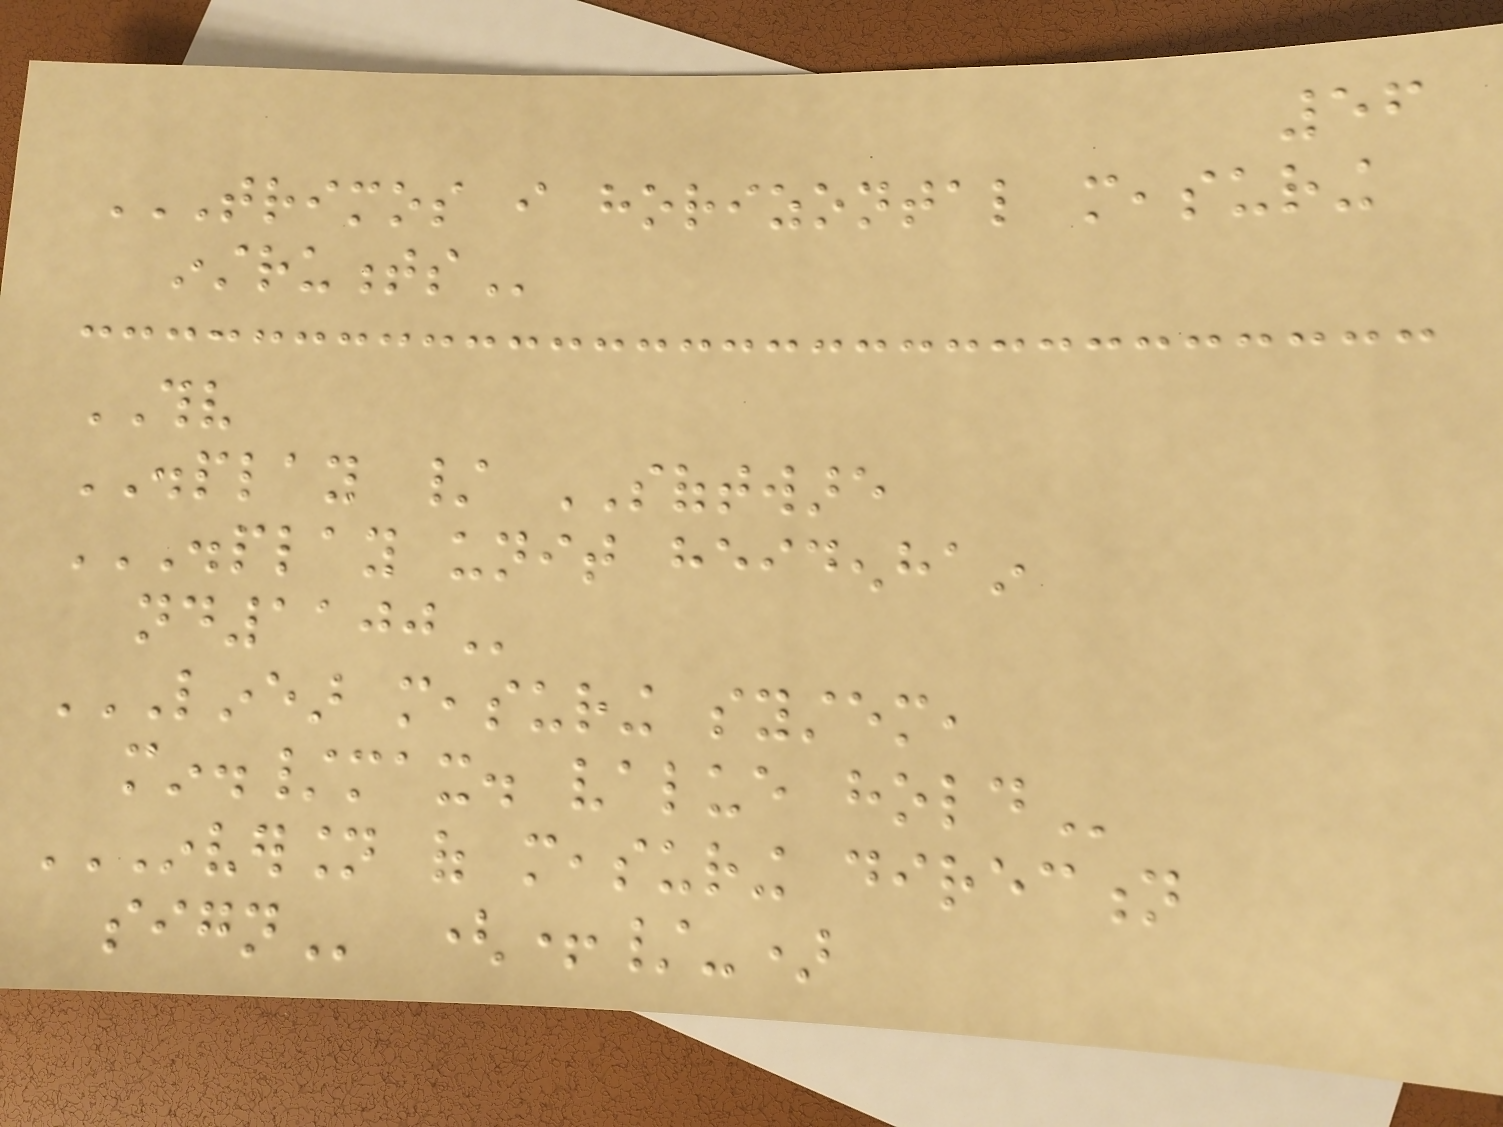56
TRIMOS I HORIZONTAL MEASURING
INSTRUMENTS
THV
DISPLAY / SOFTWARE
DISPLAY UNIT HEIDENHAIN
ND1100
LINEAR MEASURING SYSTEM,
MIN./MAX. VALUE HOLD
INVERSION OF MEASURING DIRECTION
SIGN (+/-)
